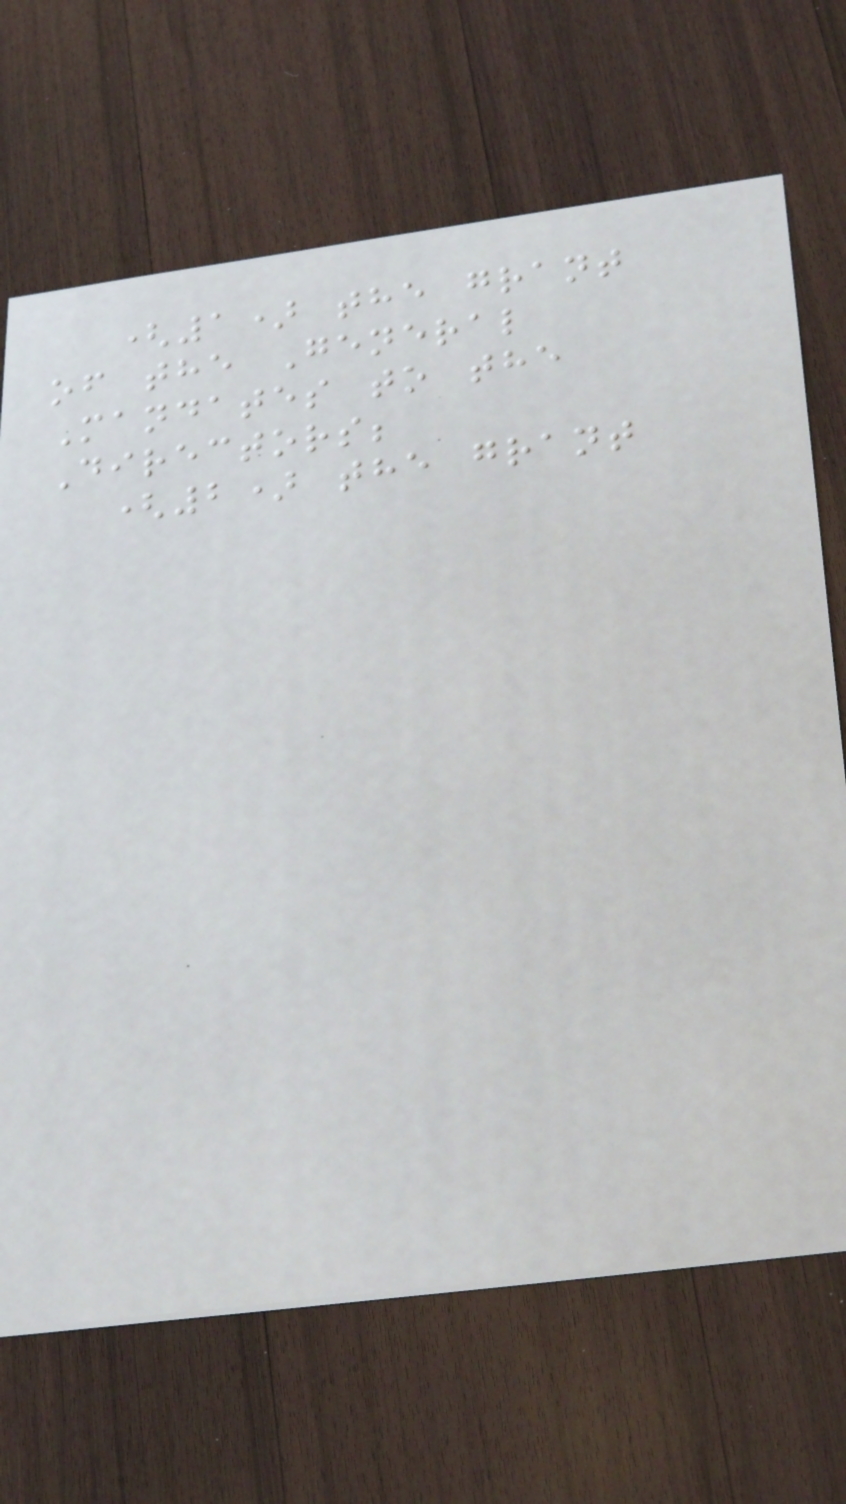(1) the grant
of the General
Mandates to the
Directors;
(2) the grant
